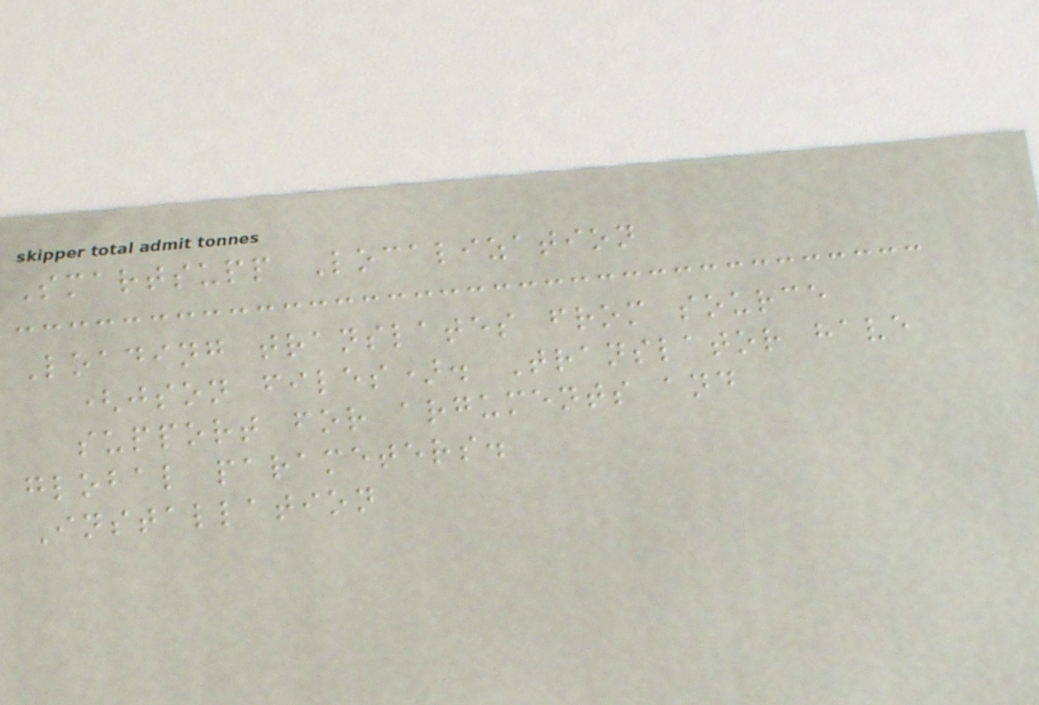Smartsupp Localization
Loading translates from source
(json files). Translator have
support for arguments and
global parameters.
Installation
